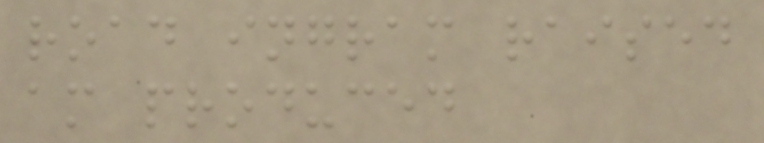road ingram raised
am produced
